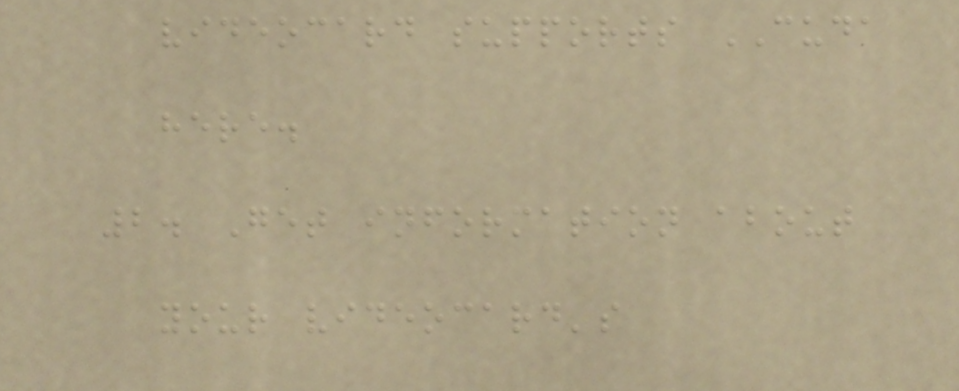videocard supports CUDA
here.
2. Get information about
your videocard's
